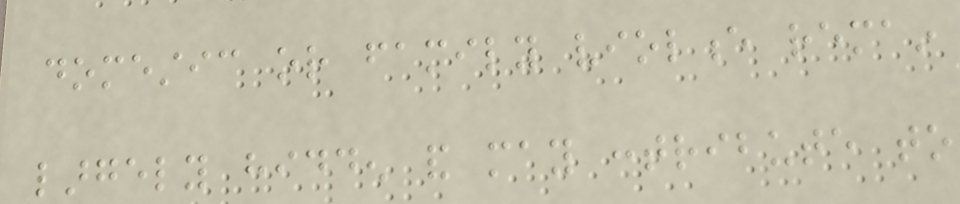domestic or family violence remain
largely hidden and may contribute to
